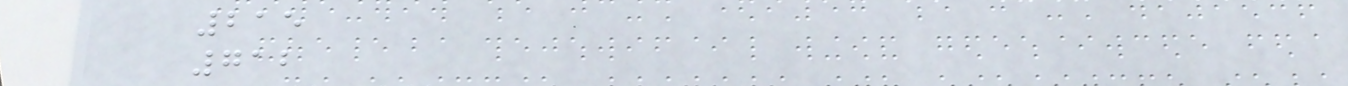215
712
